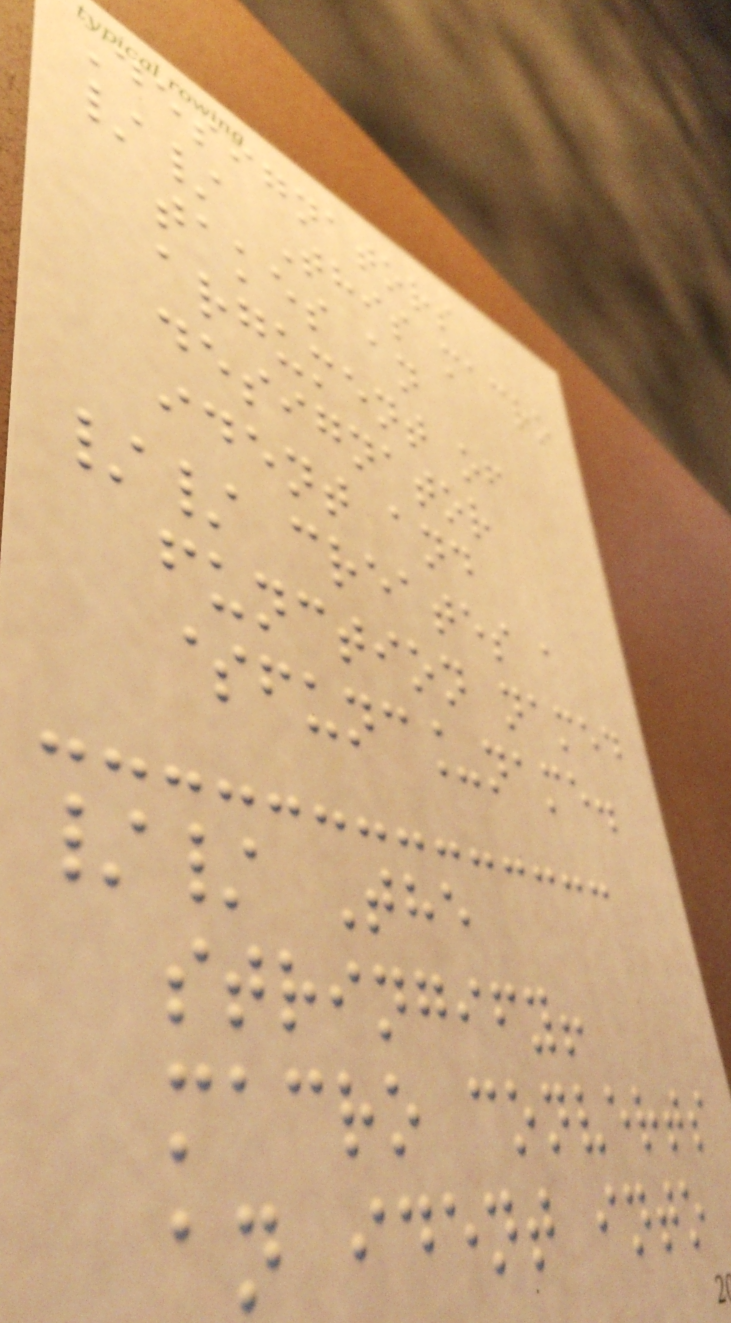Designators
// This macro
takes an
argument of
designator
ident and
// creates a
function named
$func_name.
// The
stringify!
macro converts
an ident into
